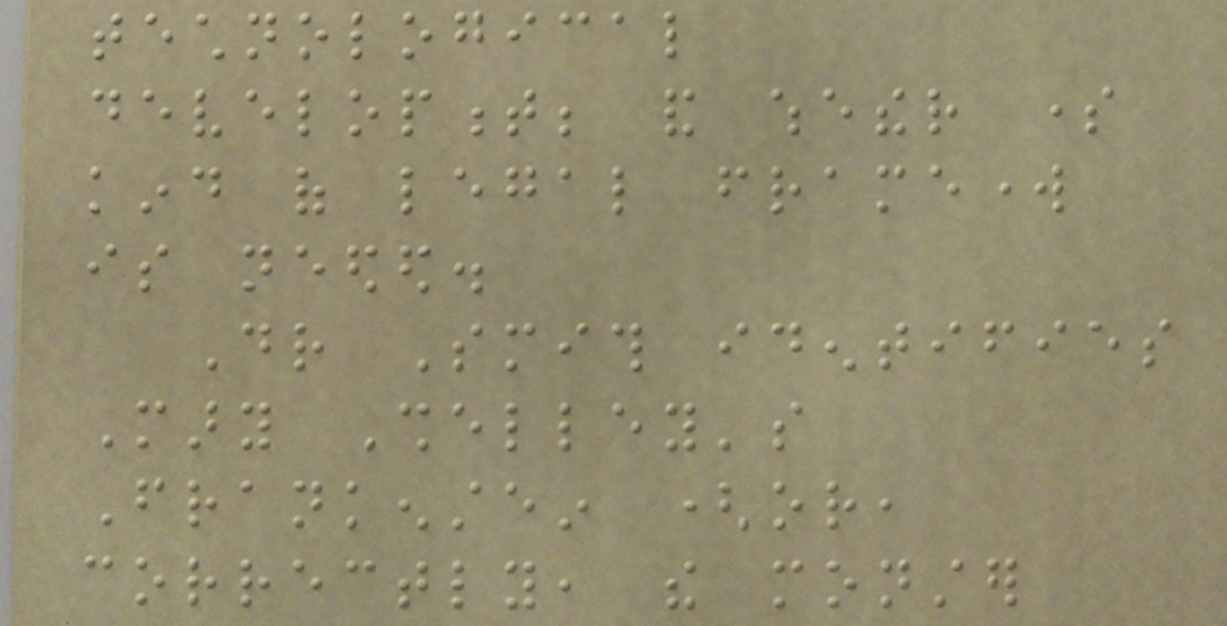technological
development; and whether some
kind of legal framework
is needed.
Dr Smith identifies
Mary Shelley's
Frankenstein (or,
correctly, the monster
